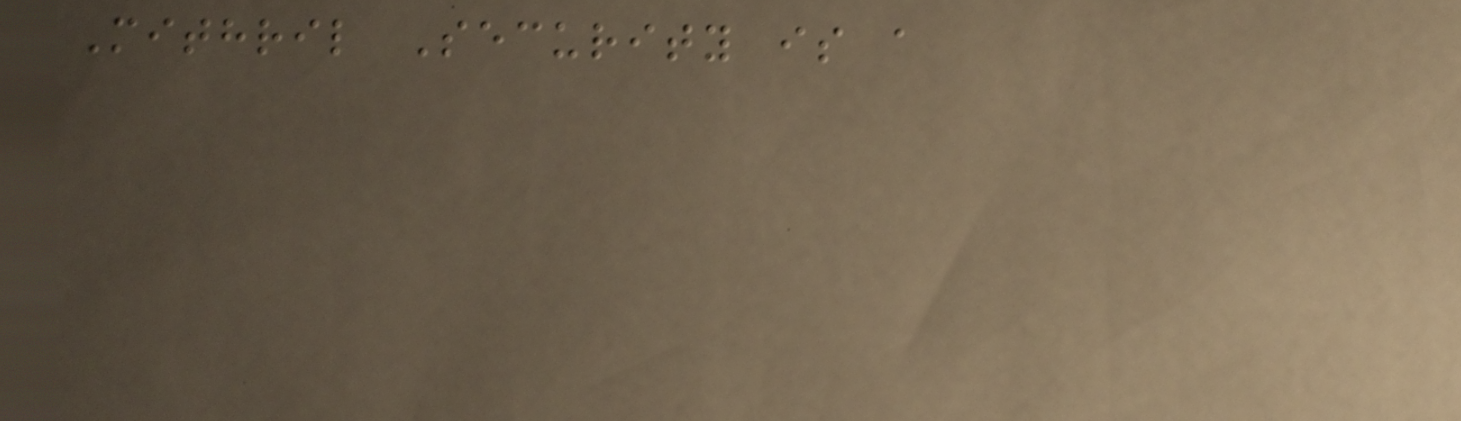Mithril Security is a
